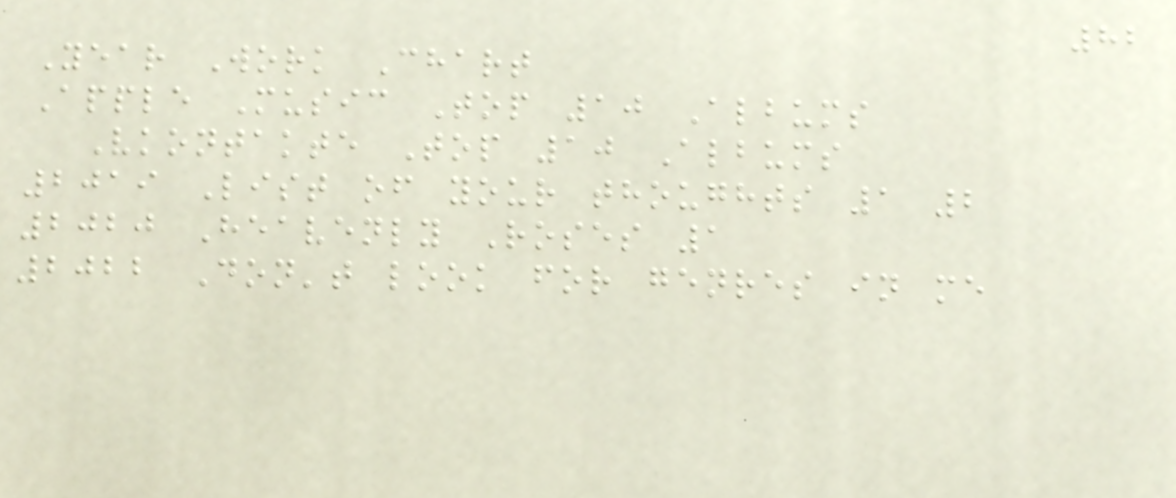82
Year Work Chart
Apple Music Top 10 Albums
Vkontakte Top 10 Albums
2019 List of your thoughts 1 2
2020 Heavenly Roses 1
2022 Don't look for genres in me
